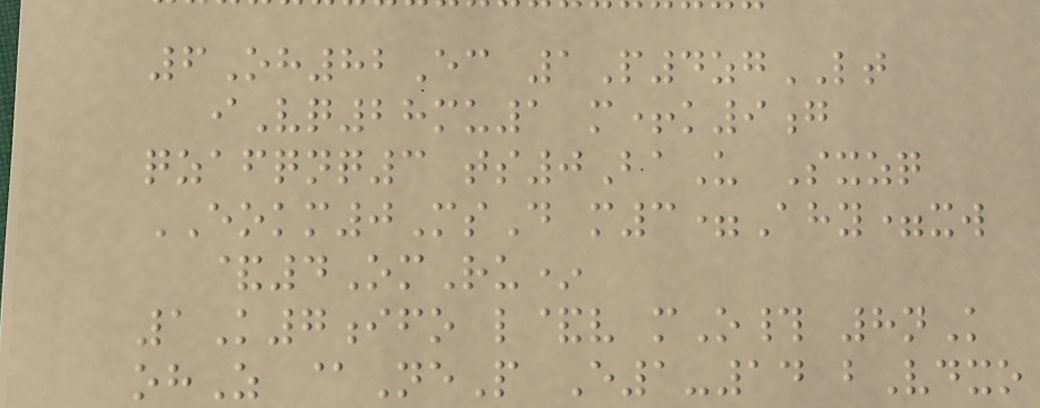6Oh82Ec 1P4zgLT
iVq28mu1 m+k9g
qzafqnq3 ts0BaU Sxzq
EOKM0MsD m3=Ahy=xw
&4OmRu*
1K7ifo l&v mO# 8nK
ohZ @NeP E1-14 bVdxo
